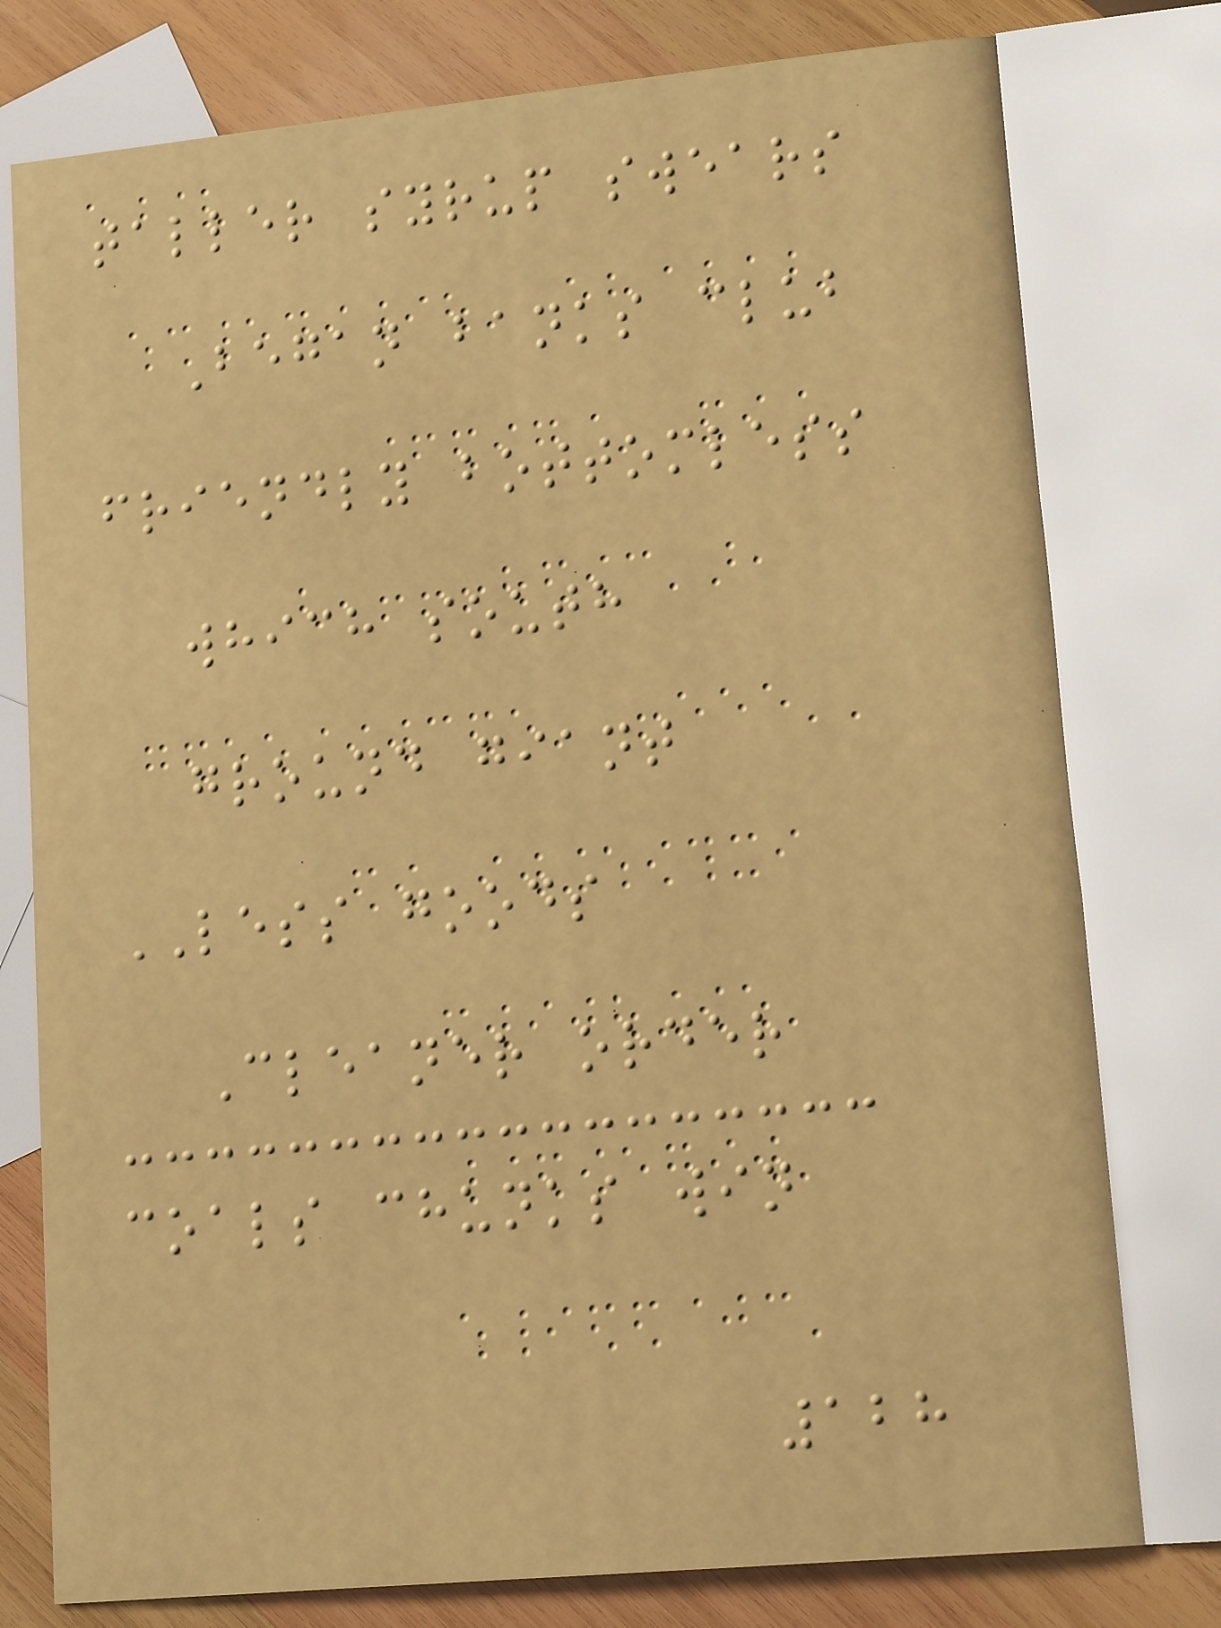taller syrup swears
Began banks club
friendly bottomless
which south
ground giant
LESS goods
Cleaner order
coals chunks win
128
